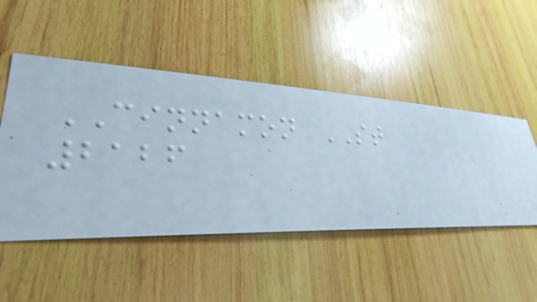CINNAMON ST
2126
